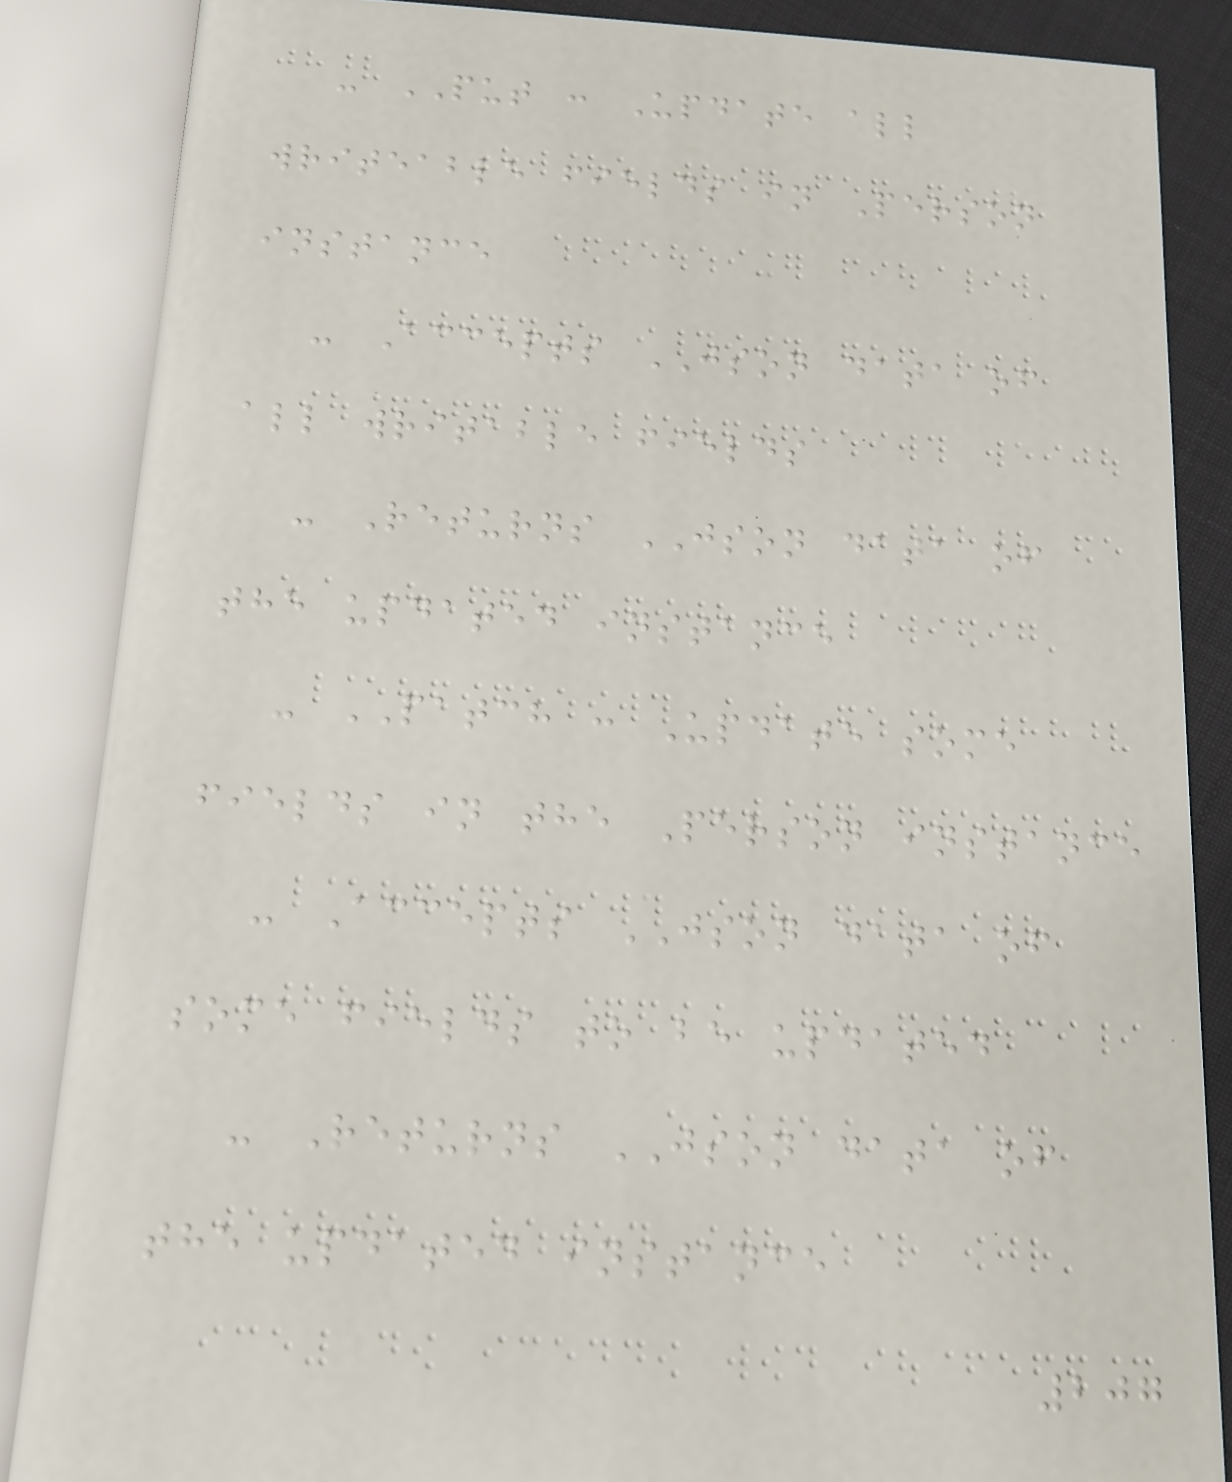- PUT : Update all
writeable fields in Person
instance
- Accepts JSON data of
all writable fields
- Returns JSON data of
the updated instance
- PATCH : Update some
fields in the Person instance
- Accepts JSON data of
some fields to be updated
- Returns JSON data of
the updated instance
207
